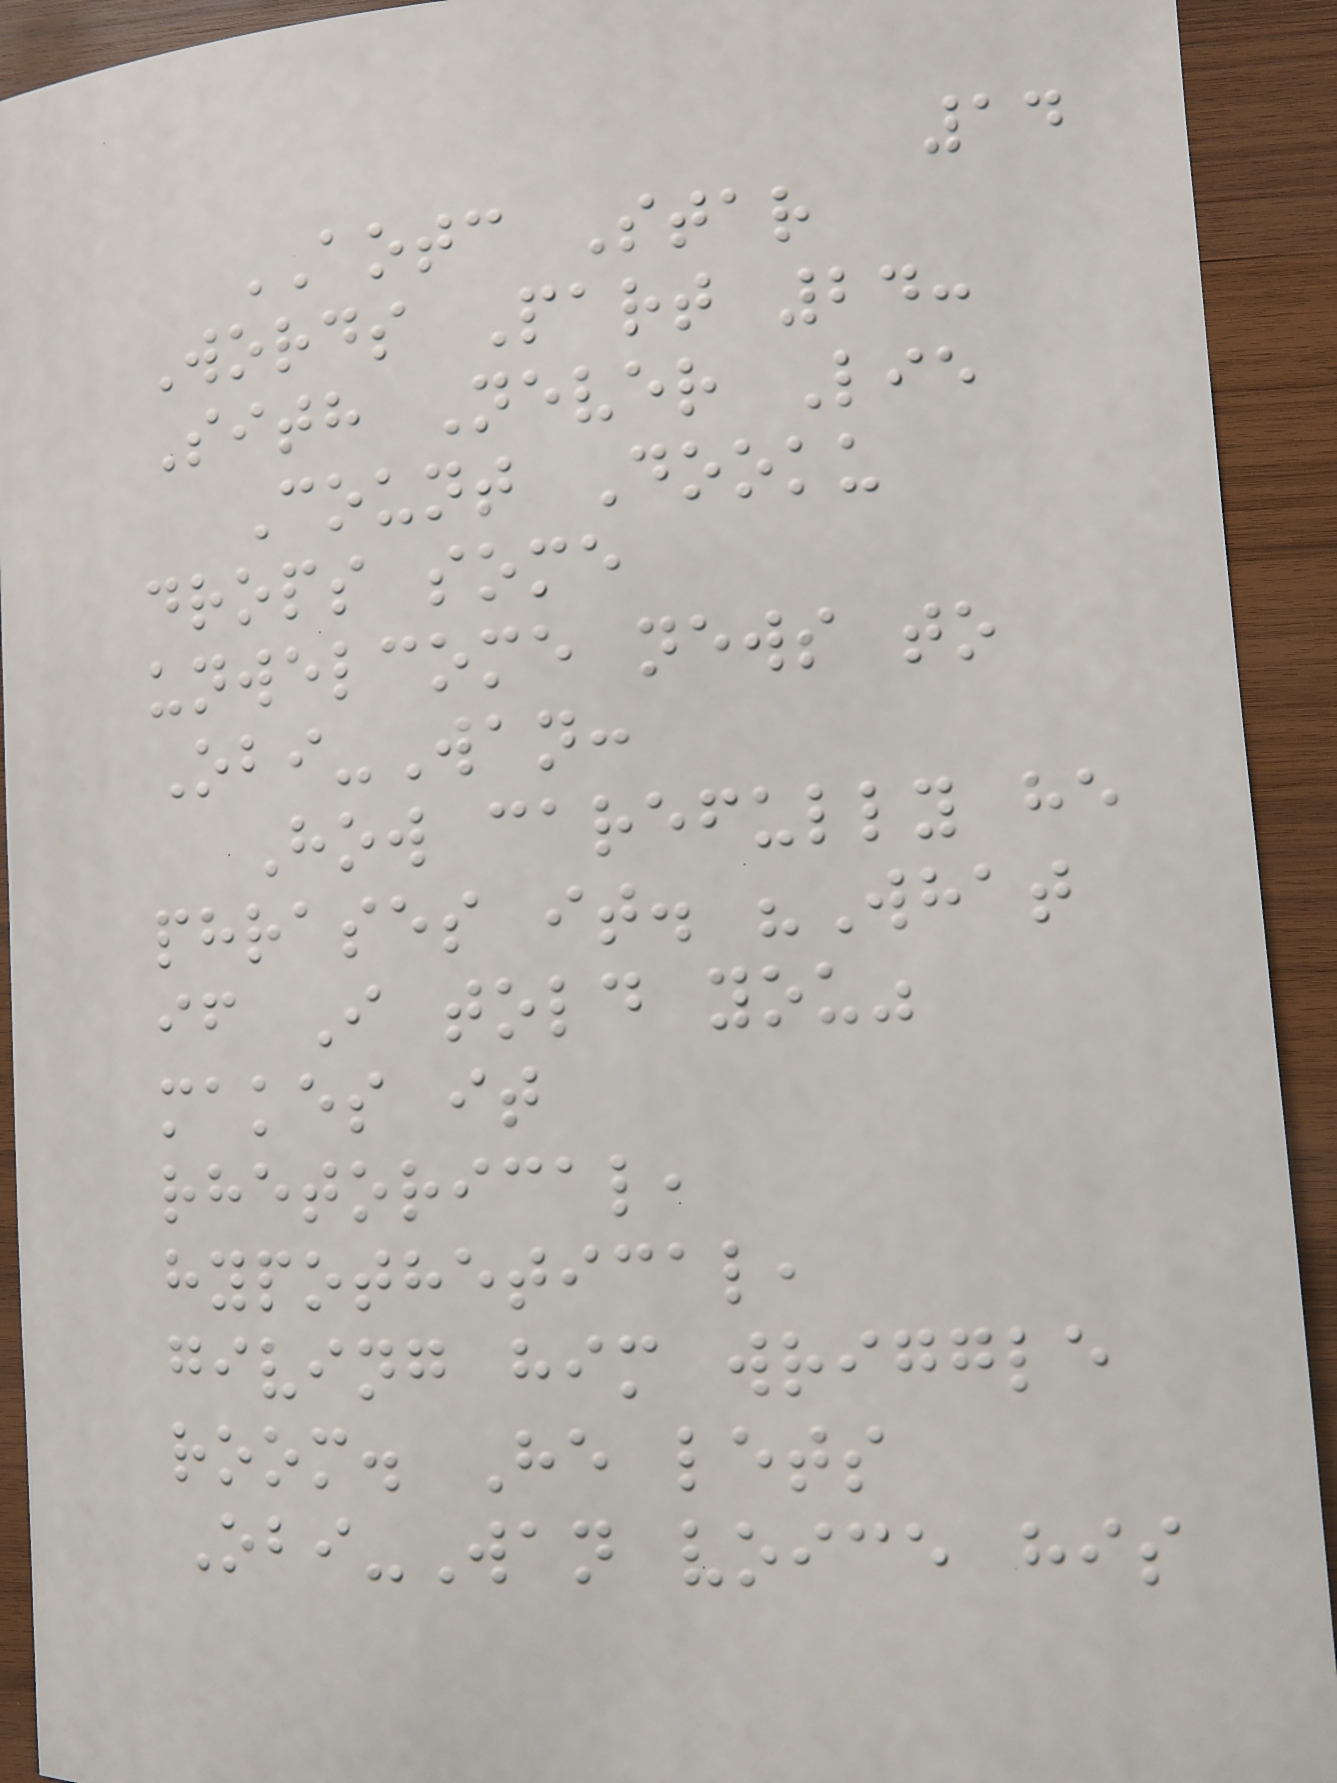14
AOTC Star
Words Part 24:
Sith Never Lie
Count Dooku
drops some
unwelcome news to
Obi-Wan:
How carefully he
phrases it. "What
if I told you"
makes it
rhetorical,
hypothetical,
giving him wriggle
room. He lets
Obi-Wan voice his
